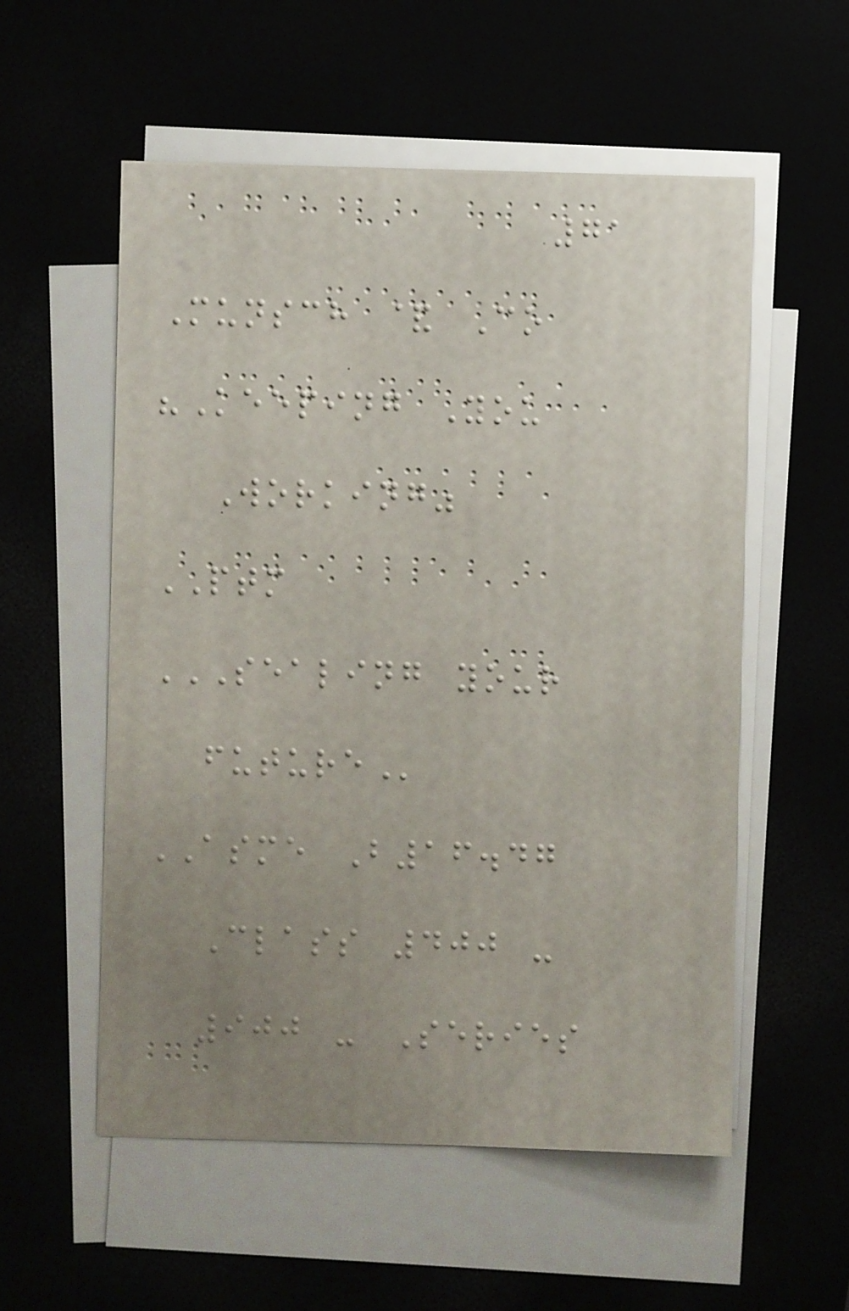71
Munsch & Co
"Keeping You
Working"
PTM
SEALING YOUR
FUTURE
ASME B16.47
Class 400 -
900 - Series
